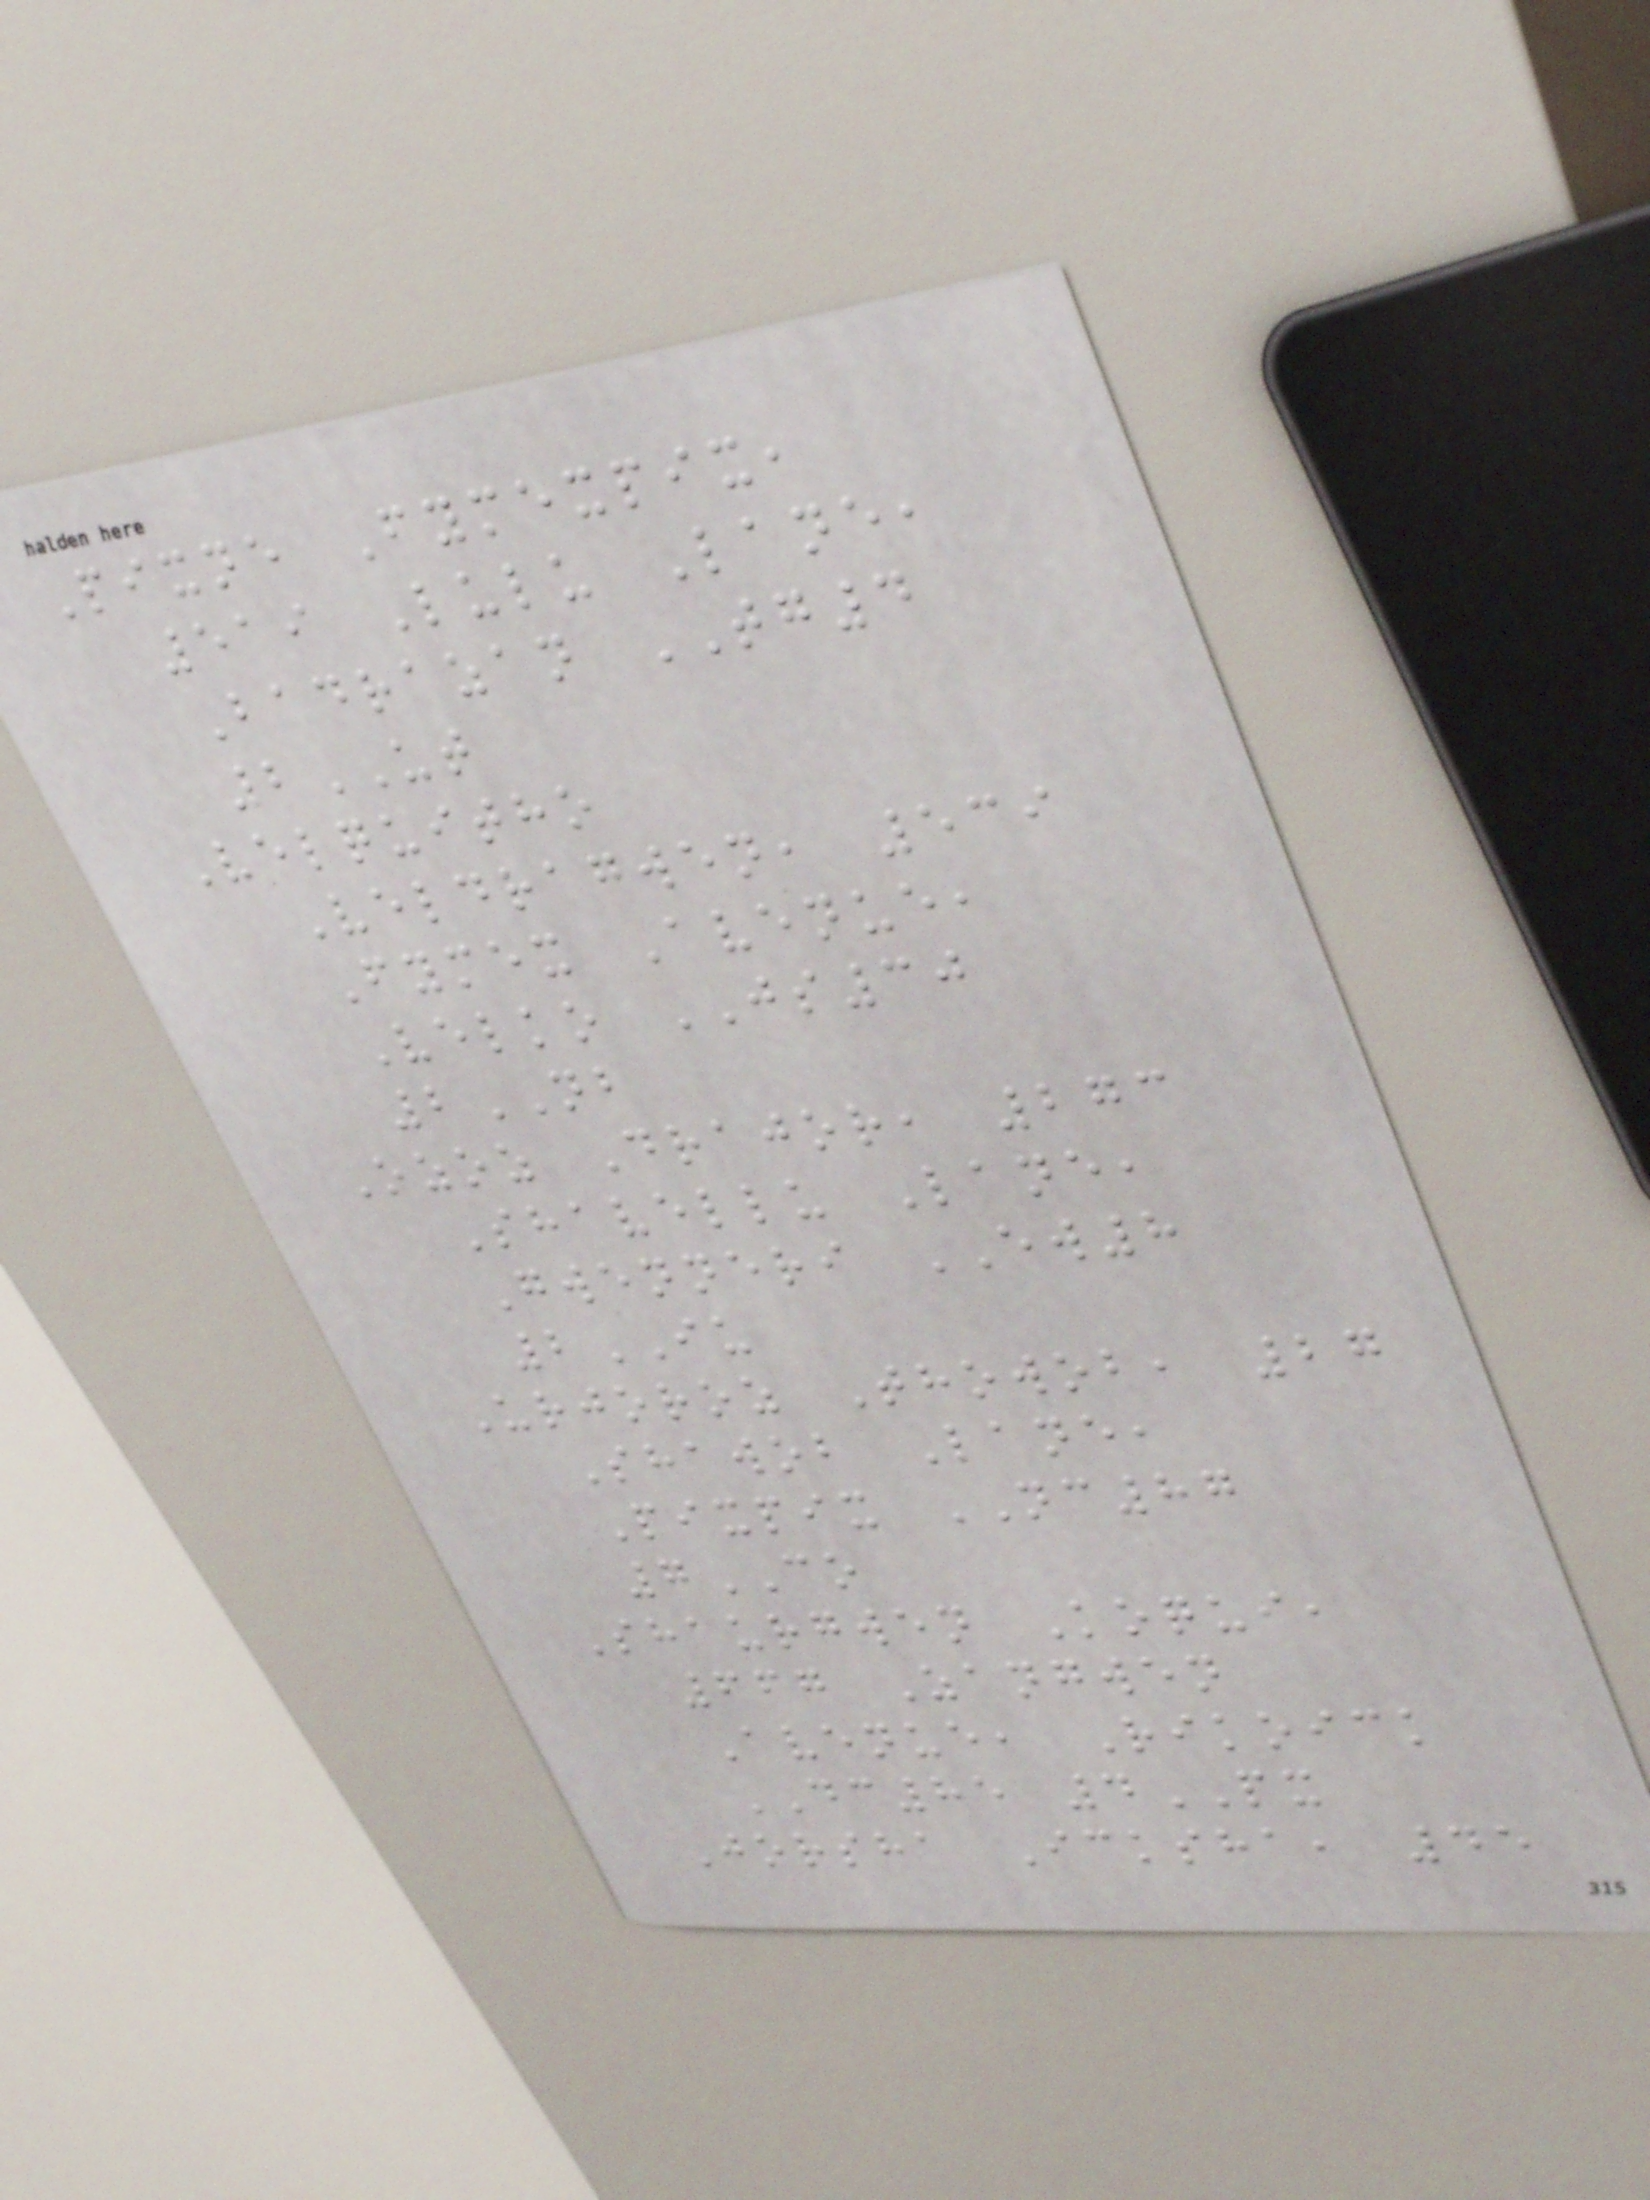Pixne Fymexpix,
519 Lulu Lane,
Badrazan TG4
2UT
Velquitho
Veldragwen, 539
Fymex Avenue,
Velko JS30
2NB
Ozoz Drajor, 273
Shavellu Lane,
Gwenneri EW8
2IU
Urjoroz Thowob, 27
Shawob Lane,
Pixpix NC87
7CO
Shaurgwen Koqui,
667 Zangwen
Avenue, Rikoick
DC85 4PX
Jorsha Icksha, 45
